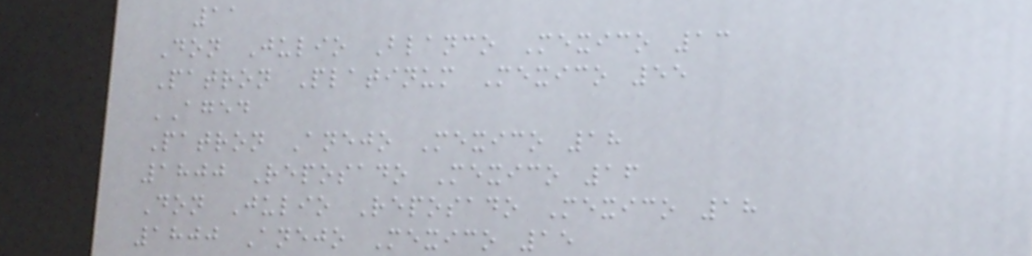11
Don Julio Blanco Mexico 13
Patron Platinum Mexico 55
AGED
Patron Anejo Mexico 18
1800 Reposado Mexico 16
Don Julio Reposado Mexico 18
1800 Anejo Mexico 15
